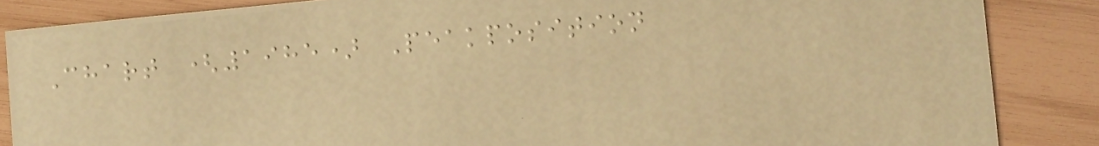Chart (1985) Peakposition
